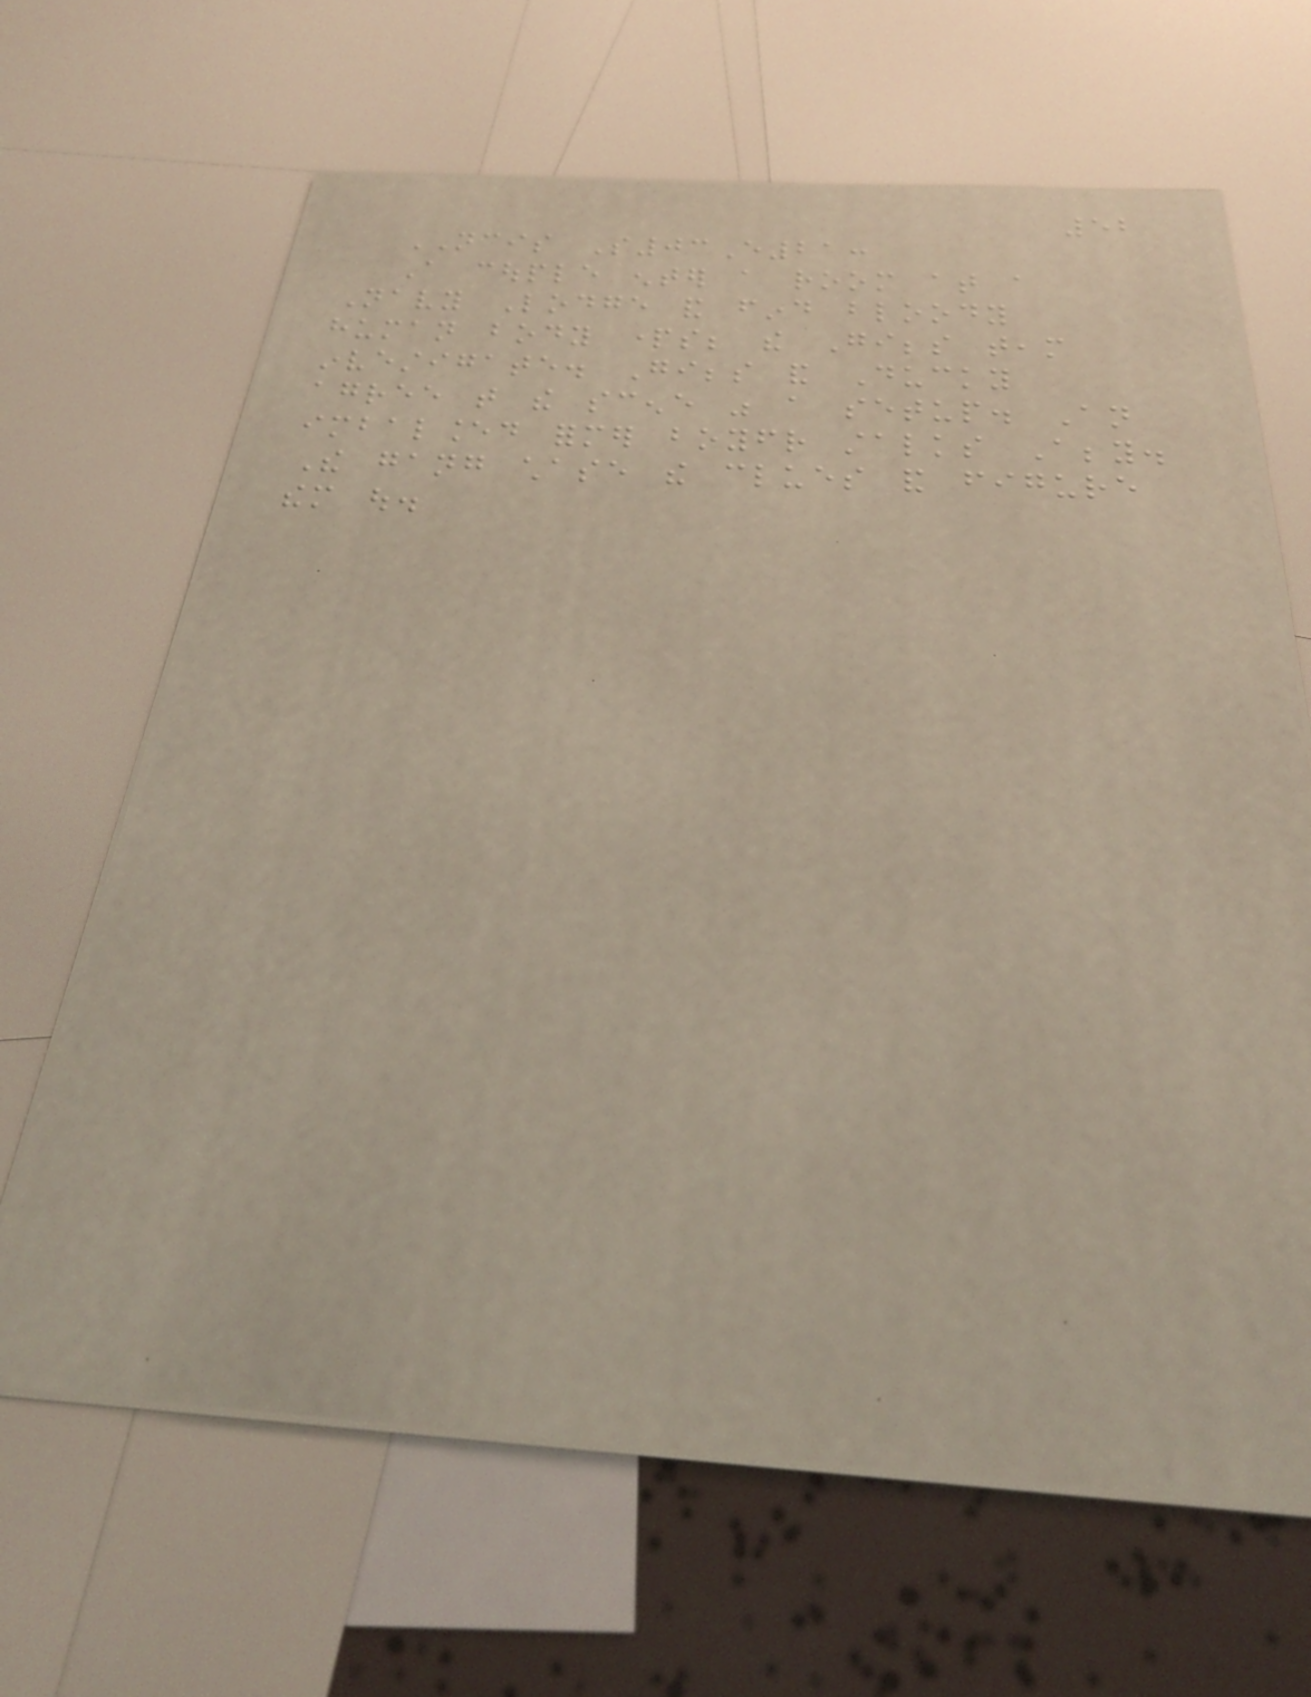52
NCIS S03E21:
A couple enter a room at a
Navy Lodge and find bloody
human body parts; the Gibbs team
investigate. Gibbs and Ducky
agree that the scene was a setup. An
imbalanced former boyfriend stalks Abby.
The gang chase the clues and figure
them out.
